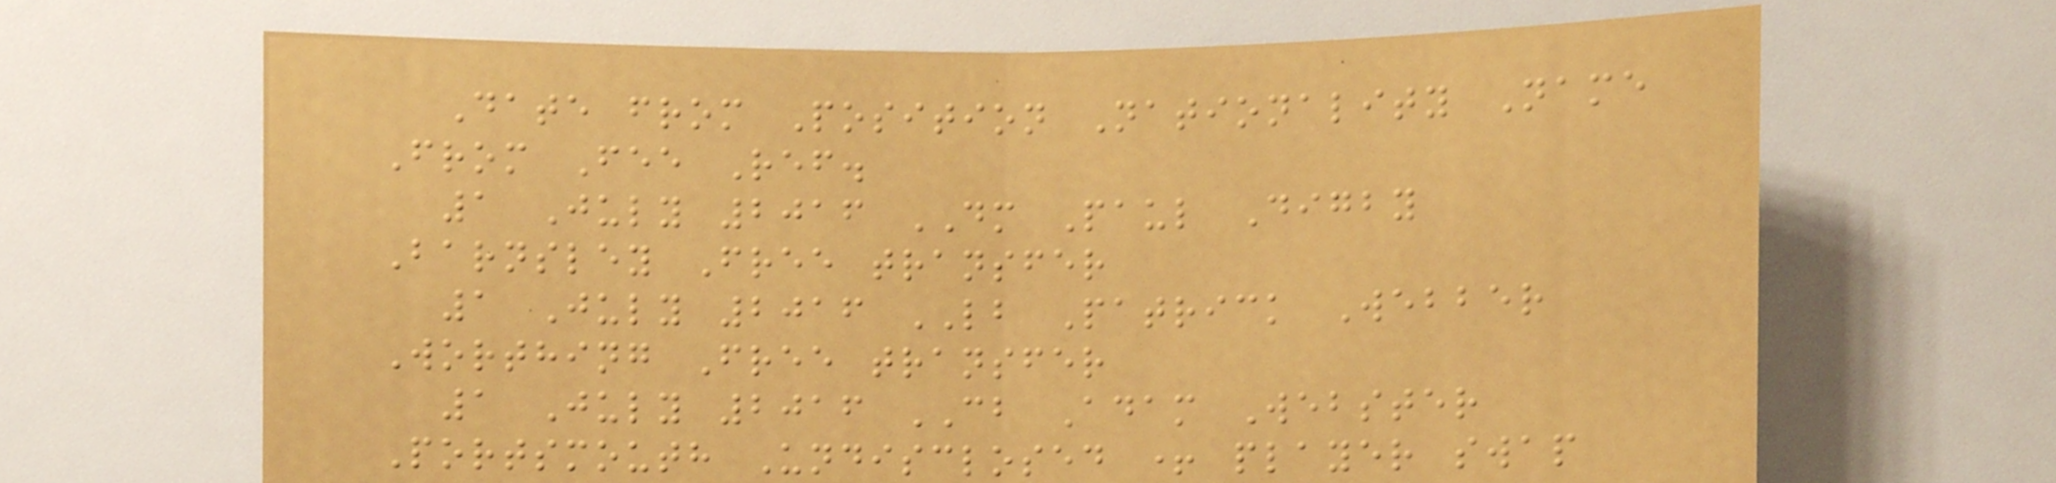Date from Position Nationality Name
From Fee Ref.
1 July 2016 DM Paul Digby
Barnsley Free transfer
1 July 2016 LB Patrick Webber
Worthing Free transfer
1 July 2016 CB Adam Webster
Portsmouth Undisclosed + player swap
